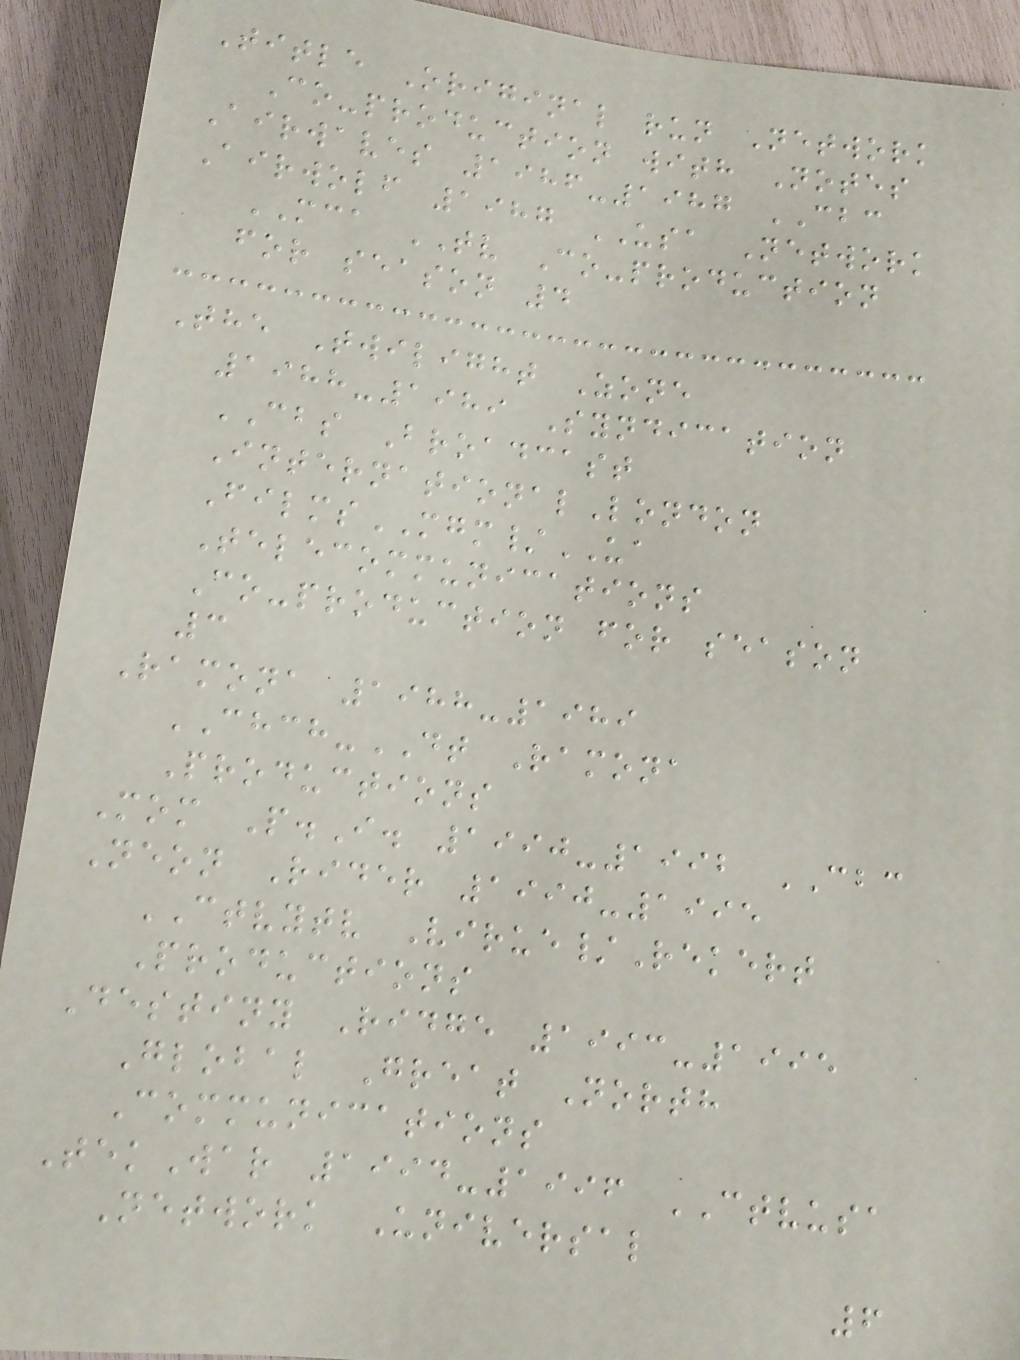Title Original run Network
Co-production with Notes
Airwaves 1986-1987 CBC
Airwolf 1987 USA Network
MCA TV Co-production
for season 4
The Twilight Zone
1988-1989 Syndication
CBS Broadcast
InternationalLondon
FilmsMGM/UA
Telecommunications
Co-production for season
3
Ramona 1988-1989
CHCH-DT Ramona
Productions
Mom P.I. 1990-1992 CBC
Neon Rider 1990-1995
CTVYTV Virue/Rekert
Productions
Destiny Ridge 1993-1995
Global Great North
Communications
TekWar 1994-1996 CTVUSA
Network Universal
6
